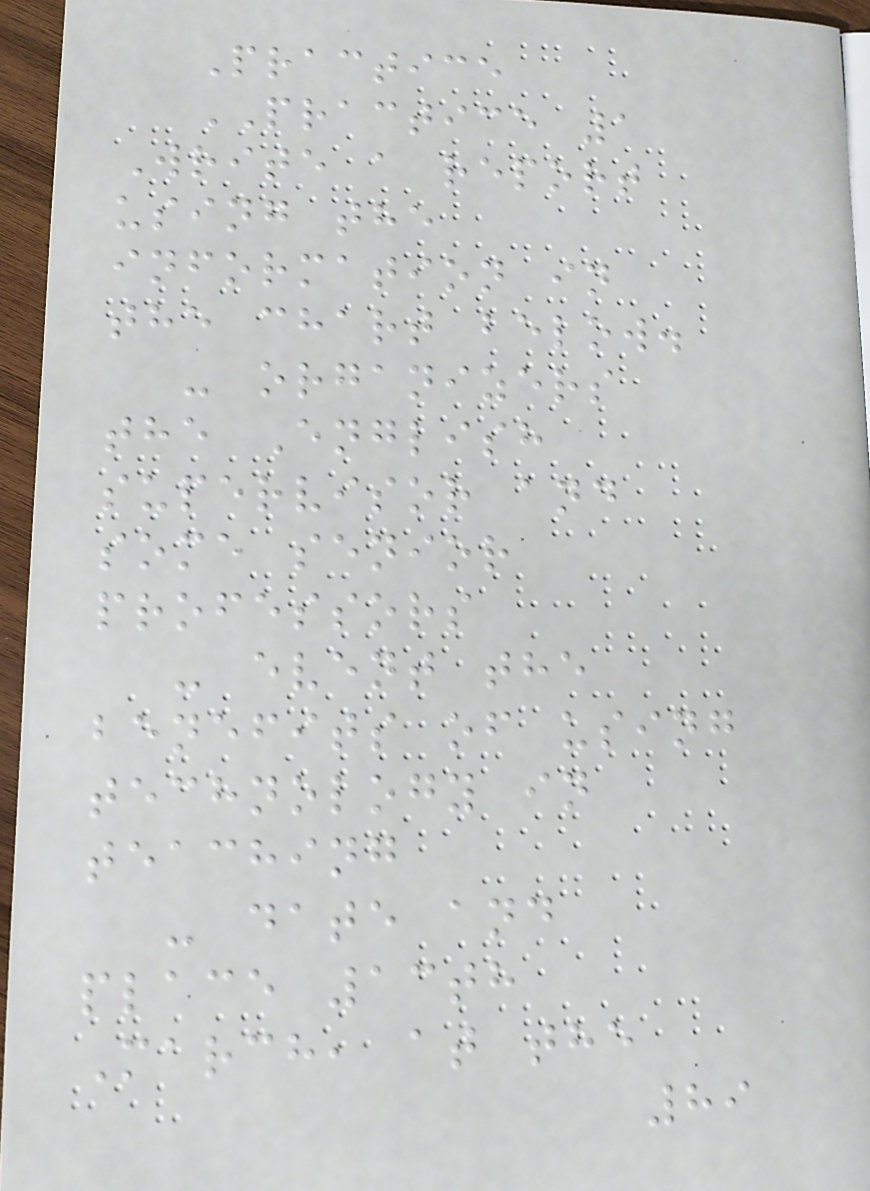Practice
PRACTICE 1
Write a report
using the
information in
the chart below.
- organizers
the English
supervisor and
some senior
professors
- event the
benefits of using
technology in
teaching
- date and
place 13th
March, at the
89
